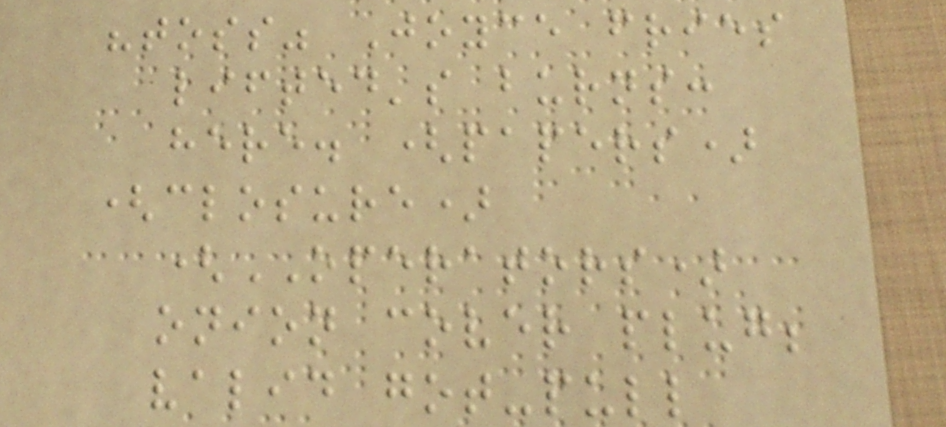"toss" Joyce fries
lifted's burns:
here. (papers)
(closure)
(OPERATORS)
onion cover plug;
valid got-pull
